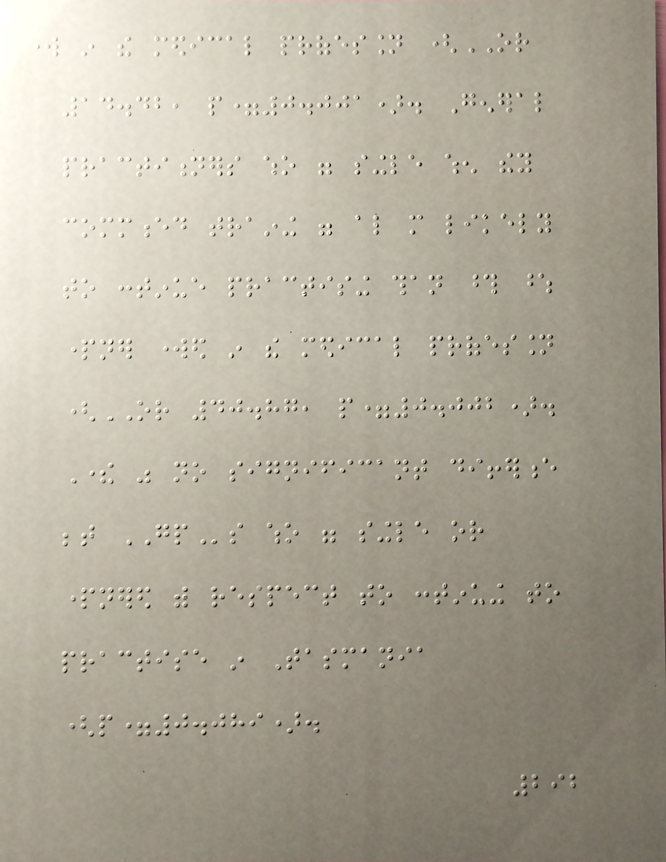work in the medical profession (OR
14.42, p=0.001). General
practitioners who were single when they
commenced training were also more likely
to continue practising than those whose
partner worked in the medical profession
(OR 40.87, p=0.002).
There was no significant difference
between GPs who were single or
partnered with respect to continuing to
practise in Tasmania
(p=0.089).
292
